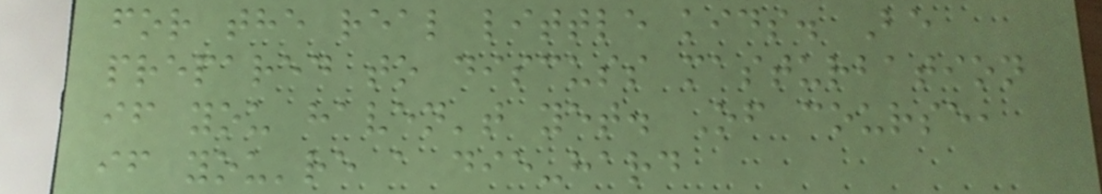for the real little kids. Be
prepared to discuss masturbation
if you haven't yet. Of course,
if you're a die-hard
